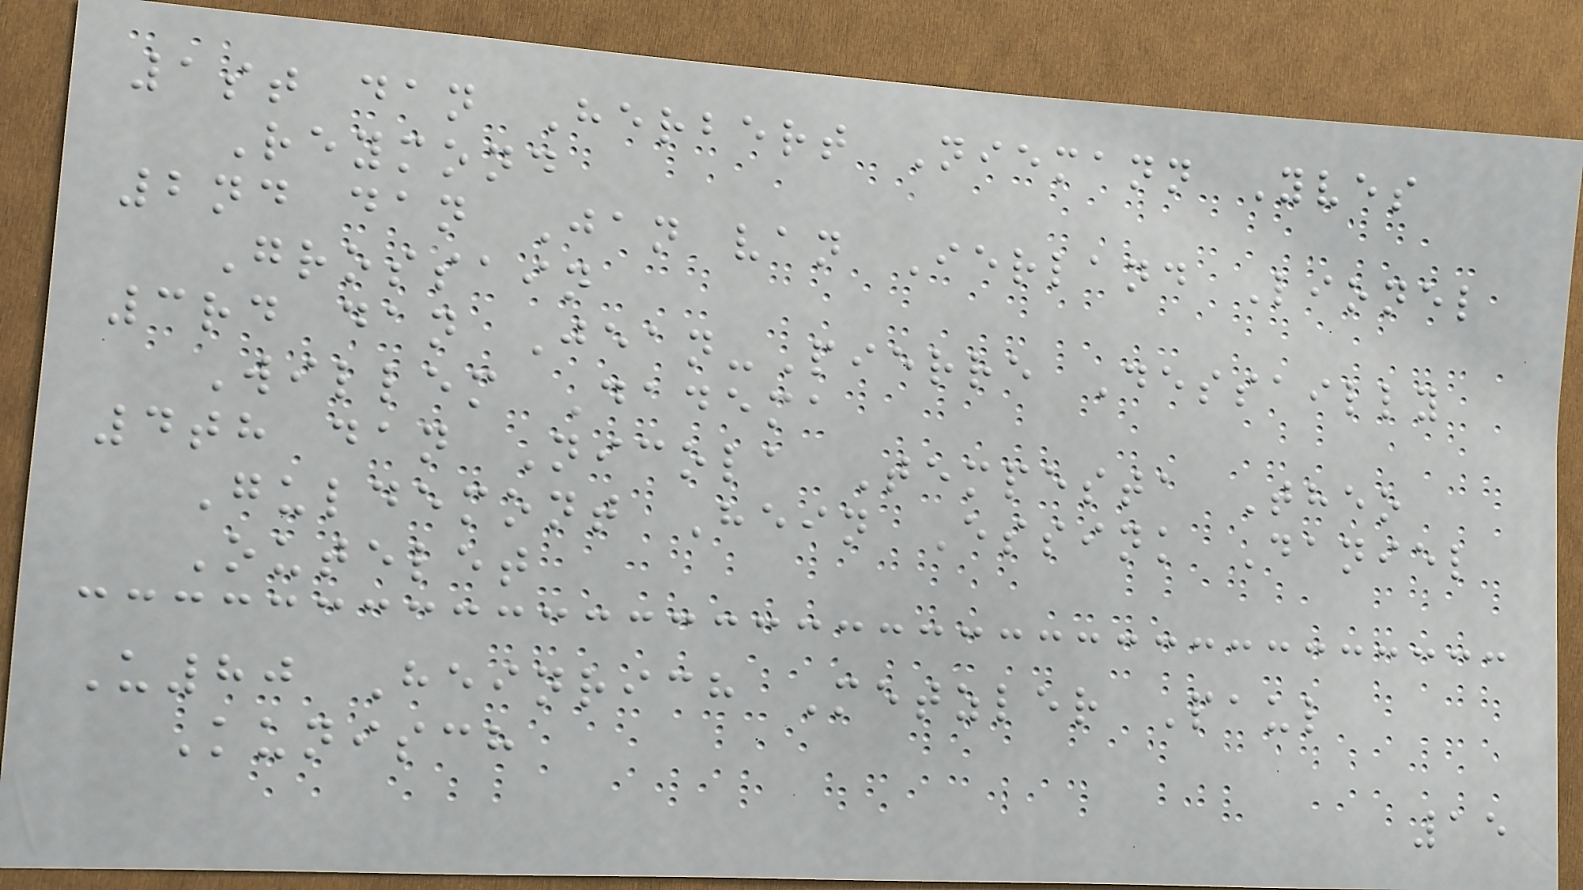1st dan Herbert Niemann Yves
Reymond
2nd dan Jan van Ierland Lionel
Grossain
3rd dan Jean-Pierre Dessailly
Willem Dadema
4th dan Nicola Tempesta Theo
Guldemont Hein Essink Daniel
Outelet
U80 Heinrich Metzler Paul
Kunisch
15
